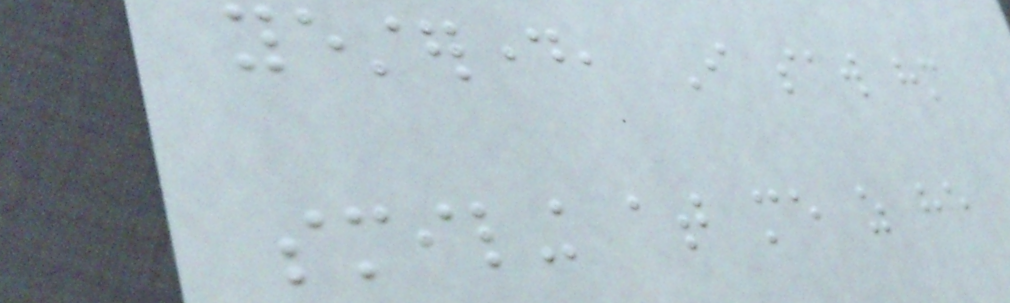yesterday, I saw him
smiling at me as he
